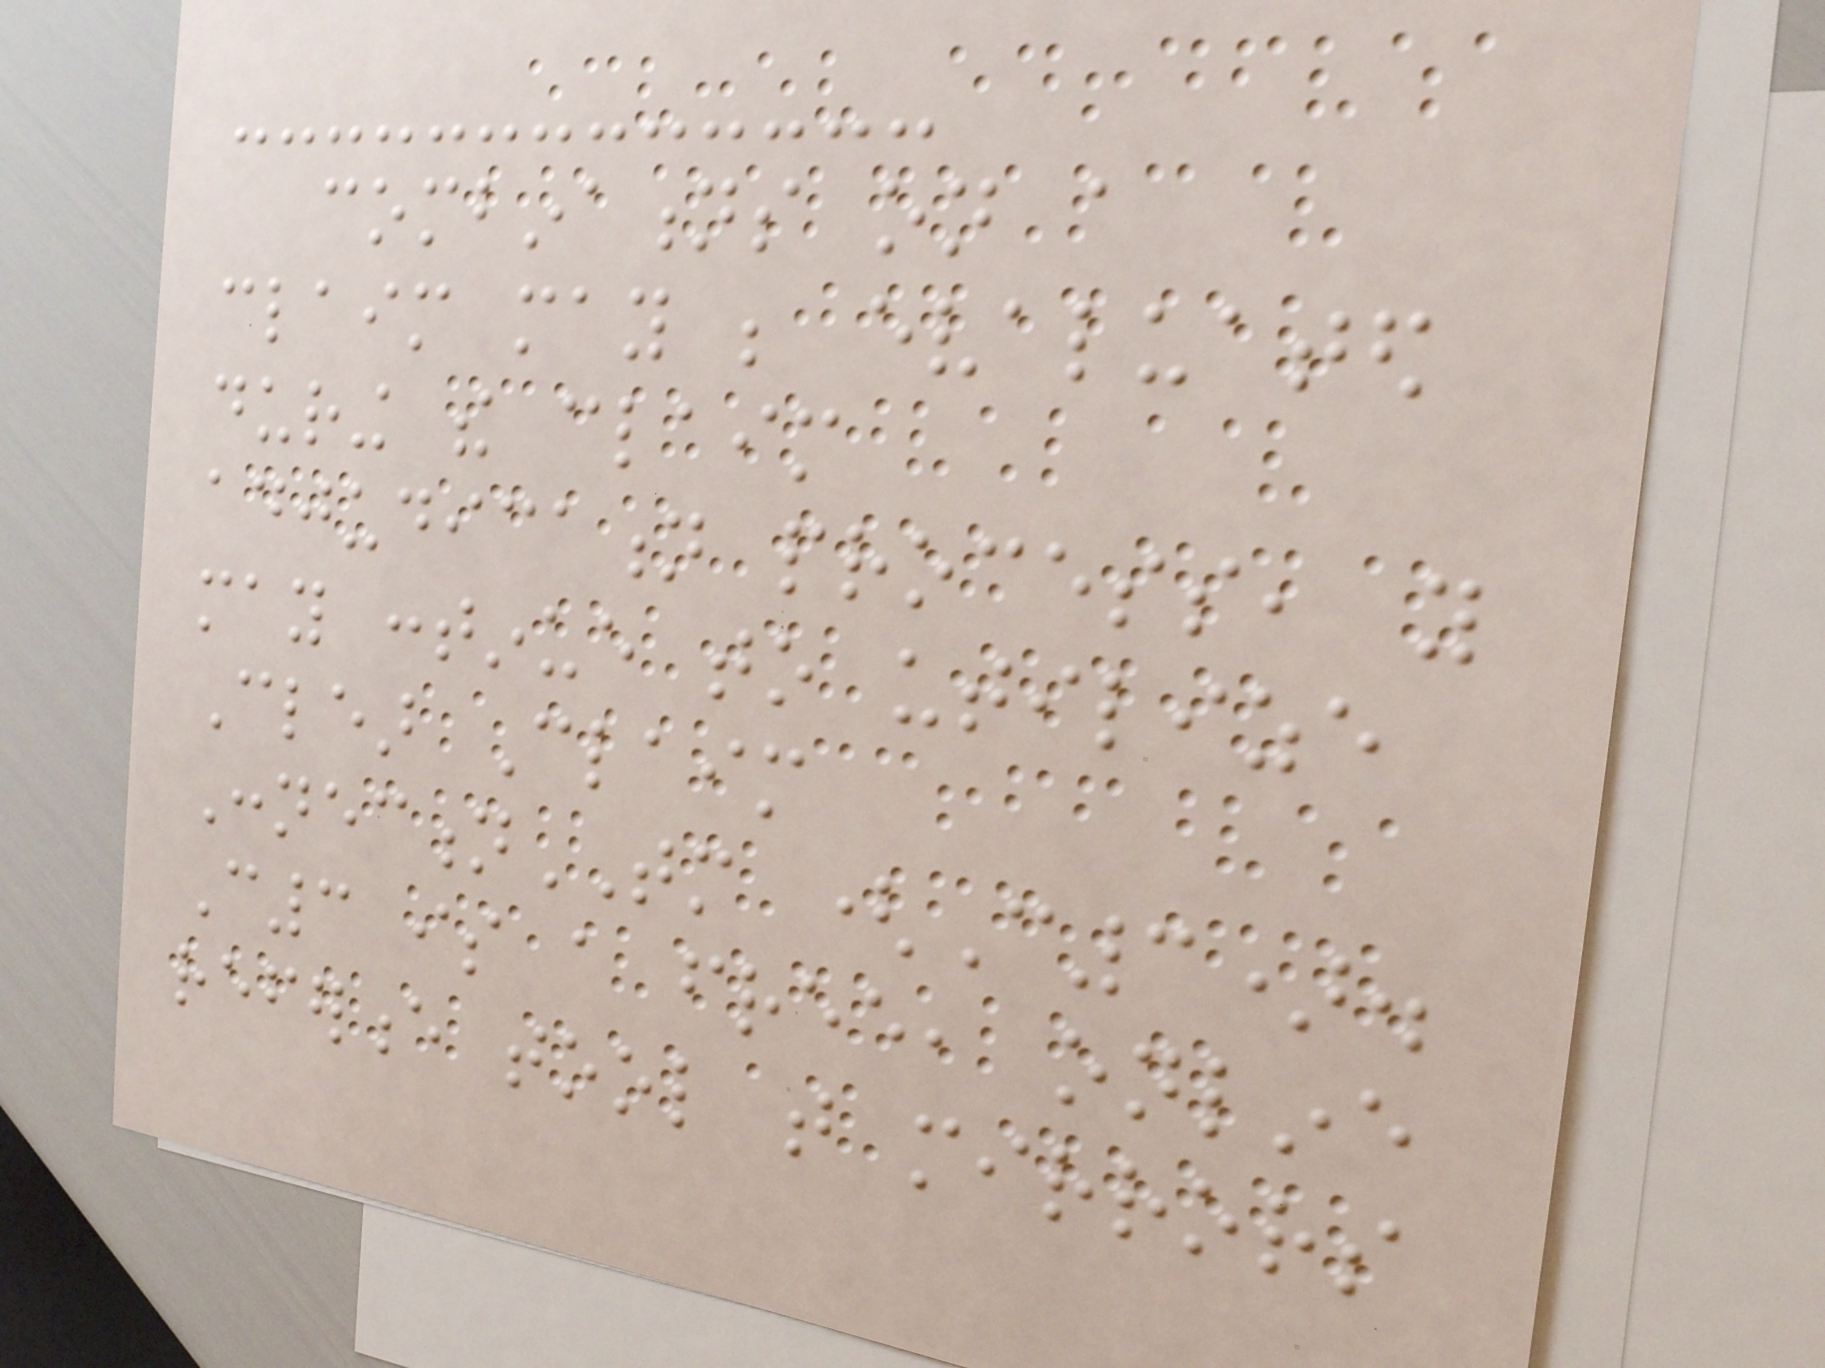combinations on a
claim may be evaluated
during the claim
adjudication process, you
may continue to utilize
Clear Claim
ConnectionTM (C3).
C3 is a free, online
reference tool that mirrors
